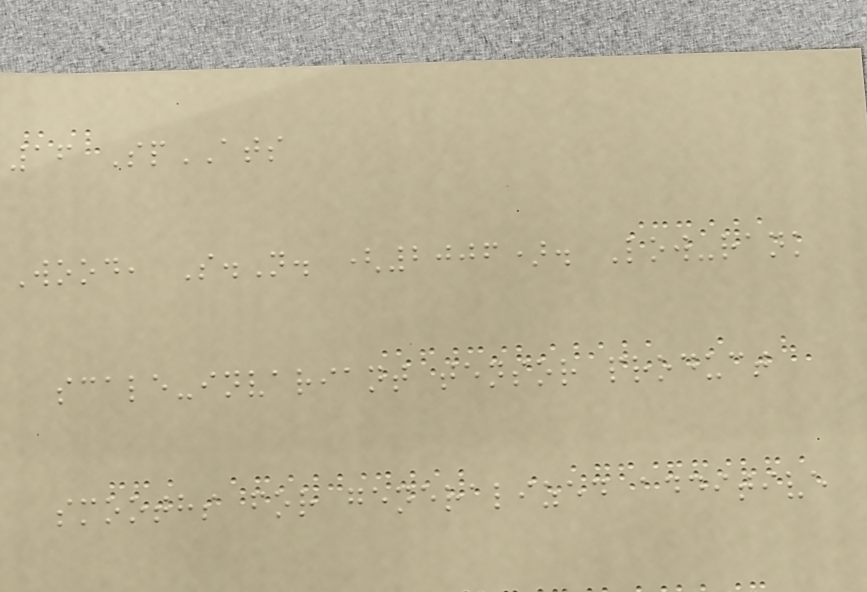16 SpATS
Wood, S.N. (2006). Low-rank
scale-invariant tensor product
smooths for generalized additive
